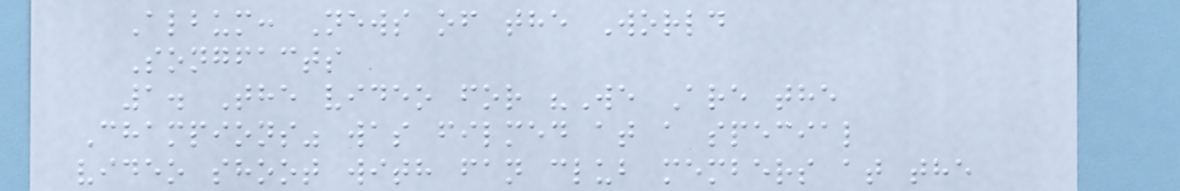Album: News of the World
Songfacts
1. The video for "We Are the
Champions" was filmed at a special
video shoot with fan club members at the
